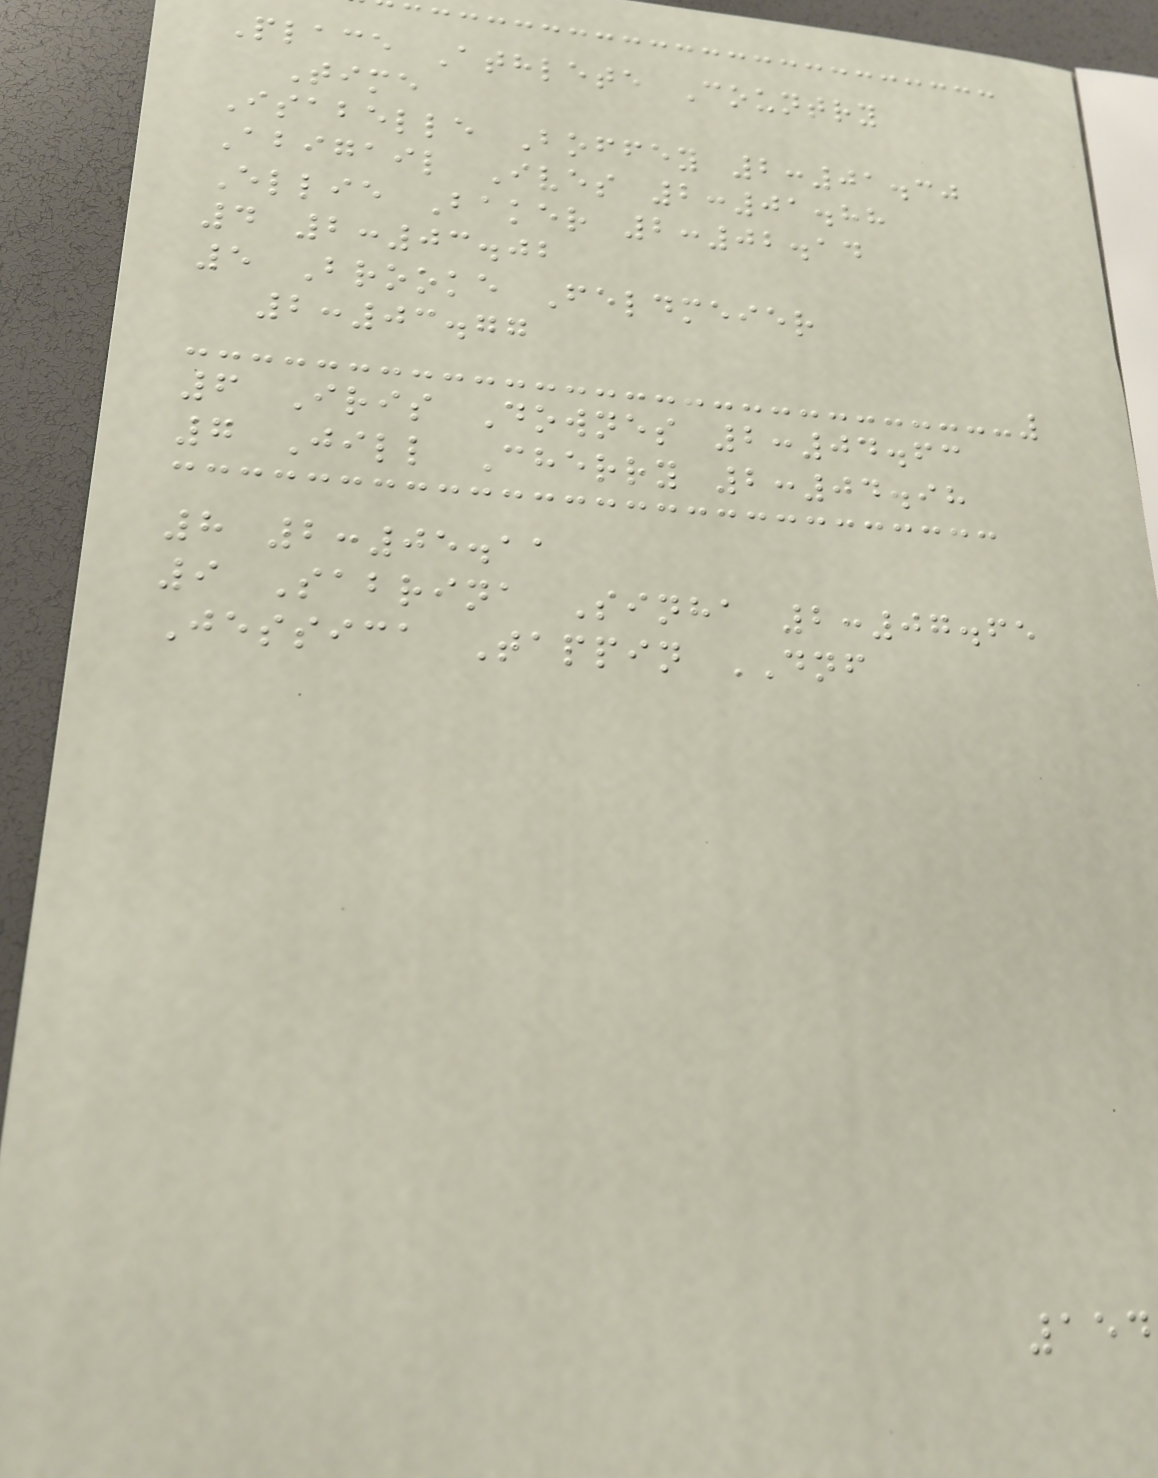Place Athlete Country
Time
Isabelle Boffey 2:01.30
Abigail Ives 2:01.88
Ellie Baker 2:02.14
4 2:03.02
5 Brooke Feldmeier
2:03.77
6 Iris Downes 2:04.63
7 Jill Cherry 2:04.98
8 2:05.11
9 Sabrina Sinha 2:07.65
Jessica Tappin DNF
154
